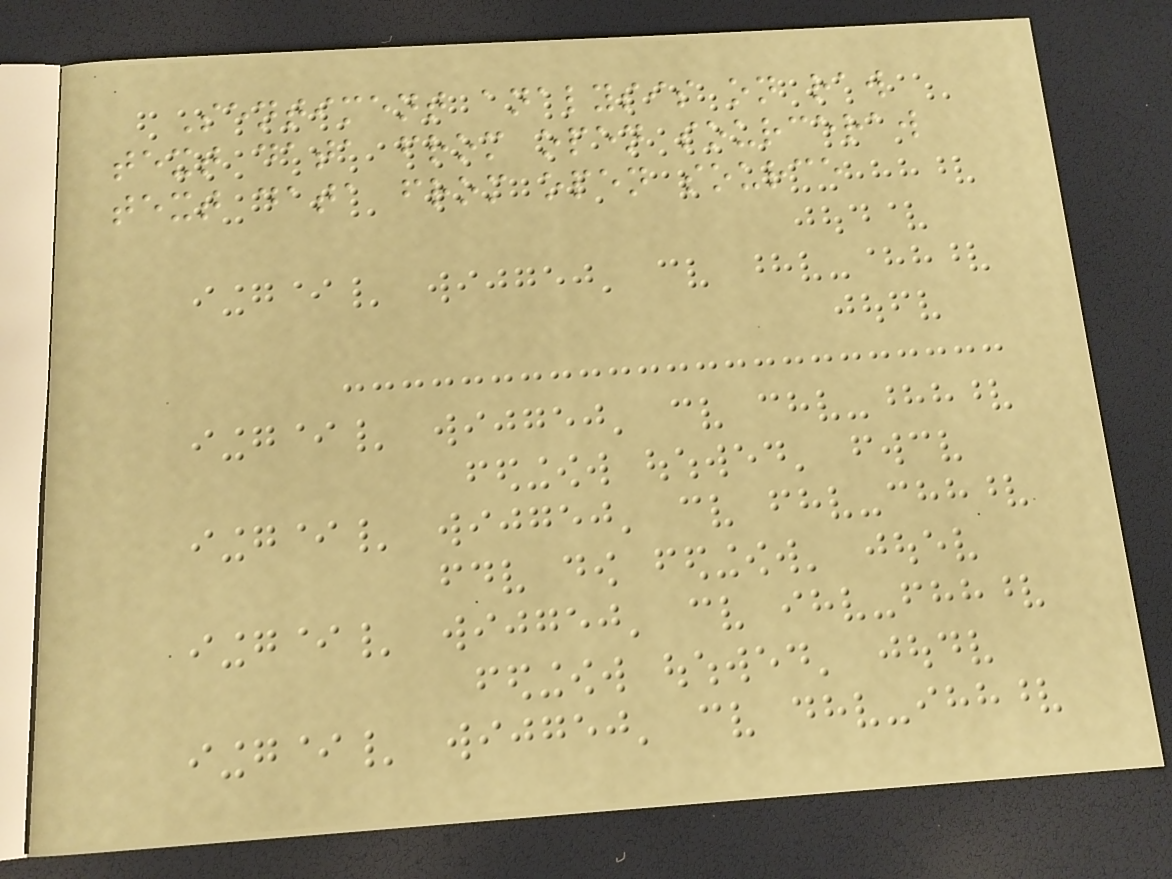Sentiment analysis on raw
text data from open sourceraw
text data from open source
